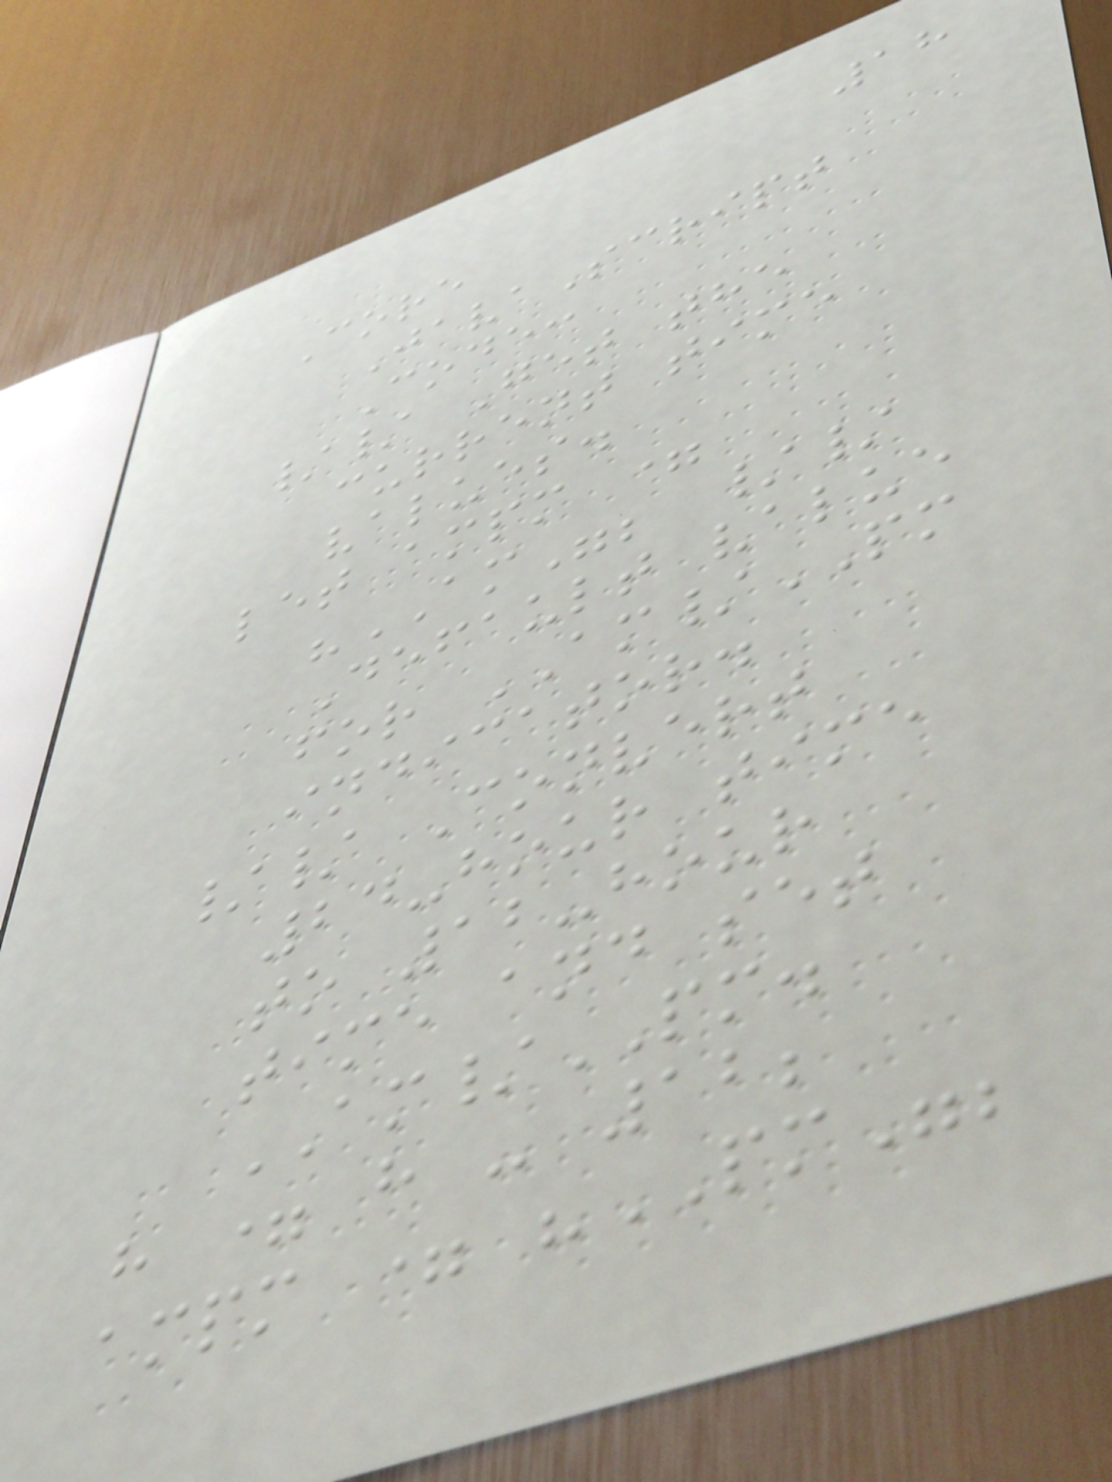18
Core
JavaScript
Code:
// Get the
current time
values.
let ampm =
"AM"; //
Default value
for AM/PM
indicator.
// Convert
24-hour time
to 12-hour
time and set
AM/PM.
h = h - 12;
ampm = "PM";
